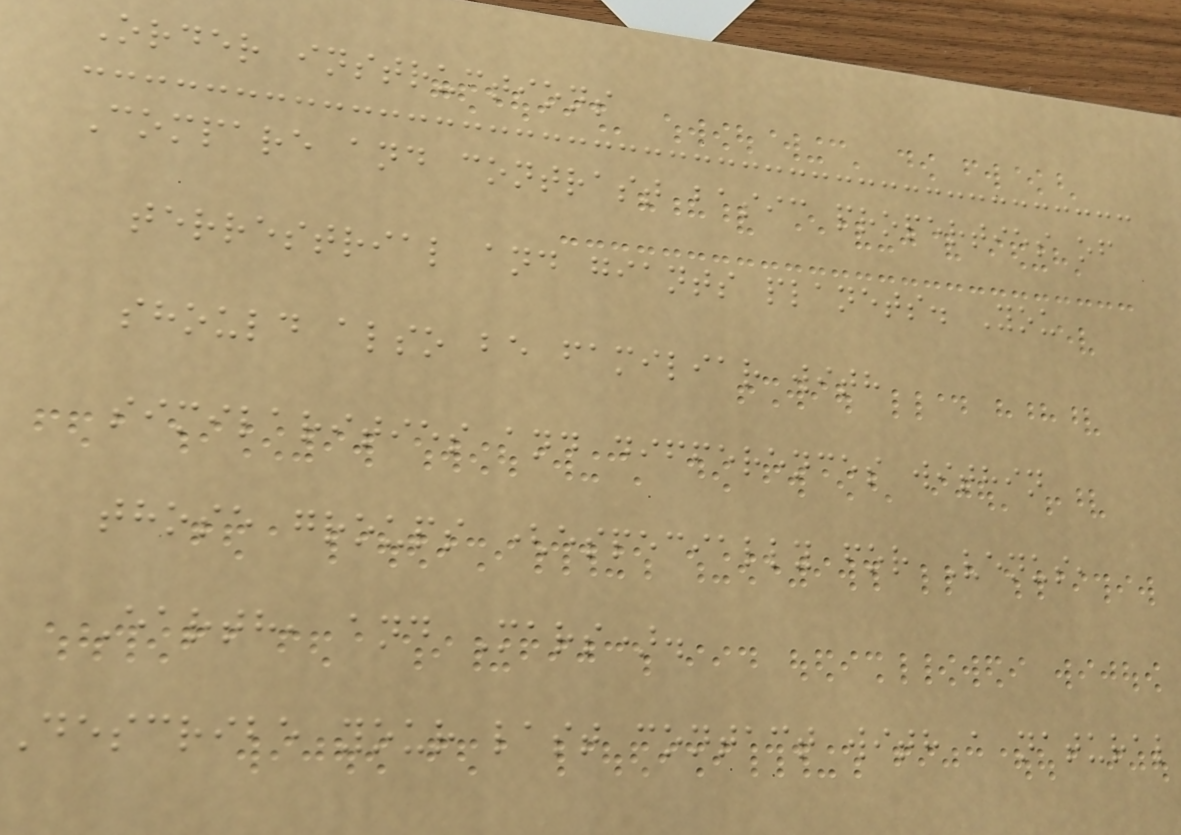Order instructions
Compare and contrast basic properties of
terrestrial and giants planets. You
should also be familiar with
similarities and differences within
those groups (especially for Venus,
Earth, and Mars).
Describe your last contact with a natural
